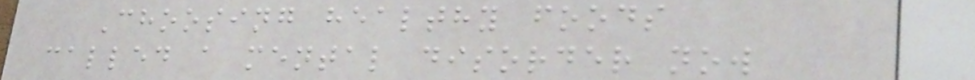Choosing healthy foods
called a mental disorder now
